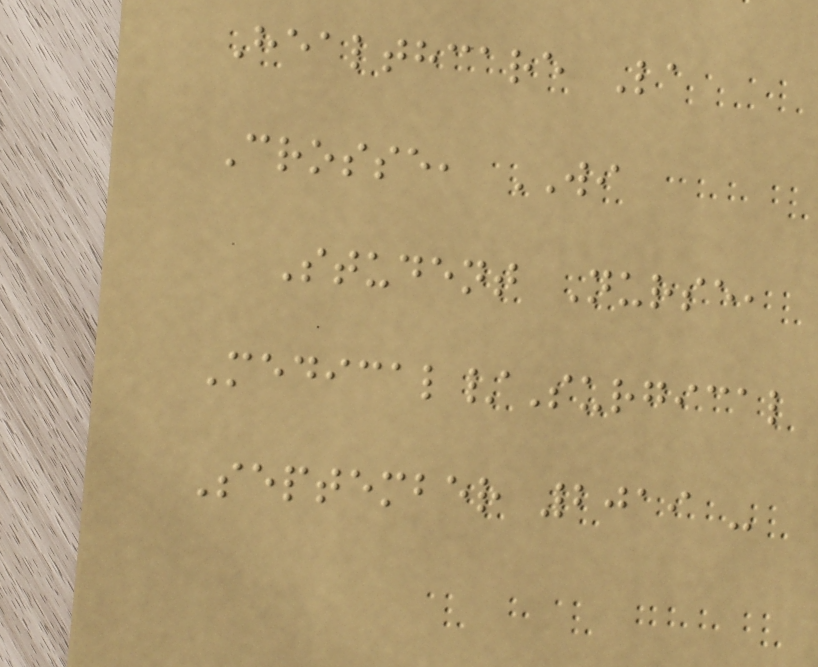Healthcare La
Crosse, WI
Student Nurse,
Medical/Surgical
September 2019 -
